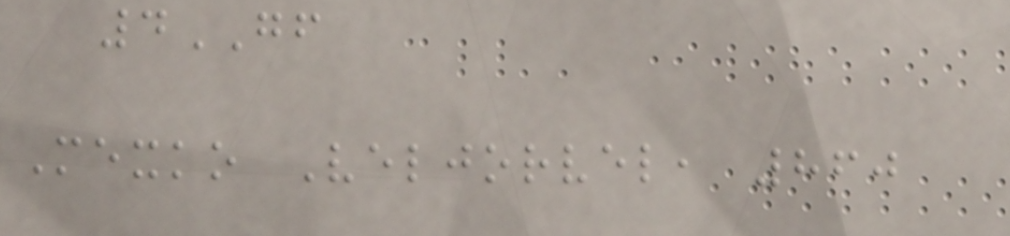4GF
Mexko Veljorvel, 860
